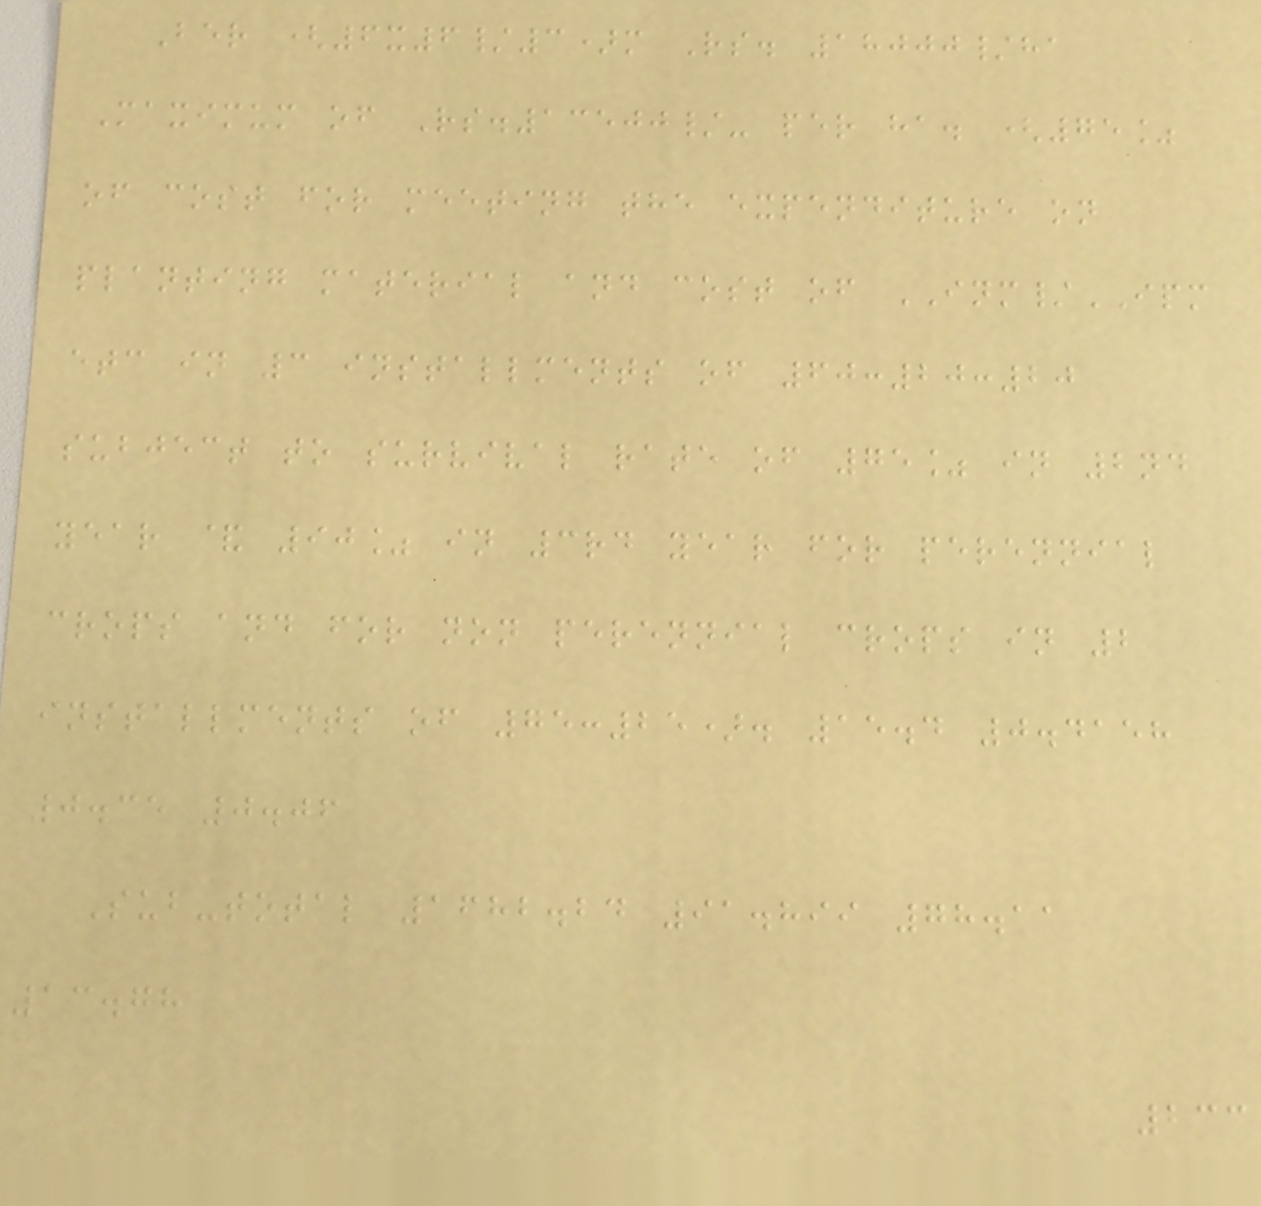Ber (6x6/3)m Rs. 18000/ha
Maximum of Rs.13500/- per ha. (75%
of cost for meeting the expenditure on
planting material and cost of INM/IPM
etc in 3 installments of 60:20:20
subject to survival rate of 75% in 2nd
year & 90% in 3rd year for perennial
crops and for non perennial crops in 2
installments of 75:25). 15.4 0.4158
0.35 0.06
Sub-total 1682.24 91.899 78.11
13.78
233
